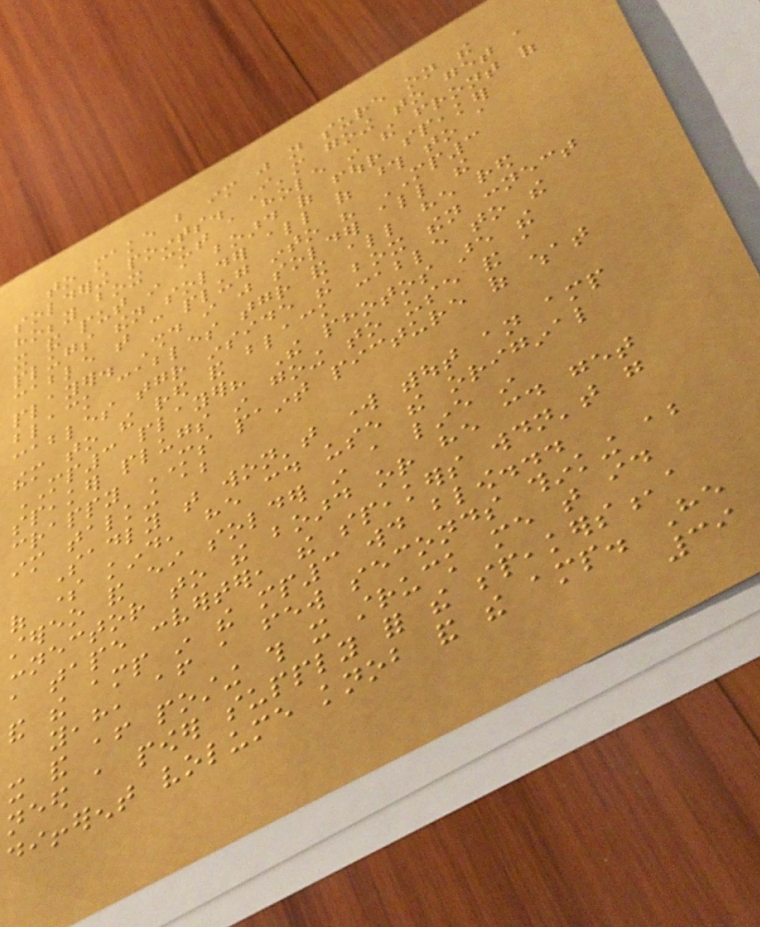to make but im just not sure on the
soldering points. I'm going to get a
hobby box cut a hole in the front of
it and put in a board of four speaker
plugs then solder all of those to a
cable that can plug into his MP3
player. Should i just solder all the
black cables together and all he red
cables together inside the box then connect
them to the red and black cable to the
MP3 player? The photos are the
speaker plugs in going to use and a
crappy MS paint picture of what
im talking about
Sadly that won't work without an amp
of some kind, he could use the original
stereo and either solder in a line in
connector to the board or he could get
a tape converter, the speakers wouldn't go
and the amp in the mp3 would blow...
yeah, after a few seconds thinking about
it and after posting this it struck me that id
need a power supply for the speakers,a
different volume knob and the amp. He
39
